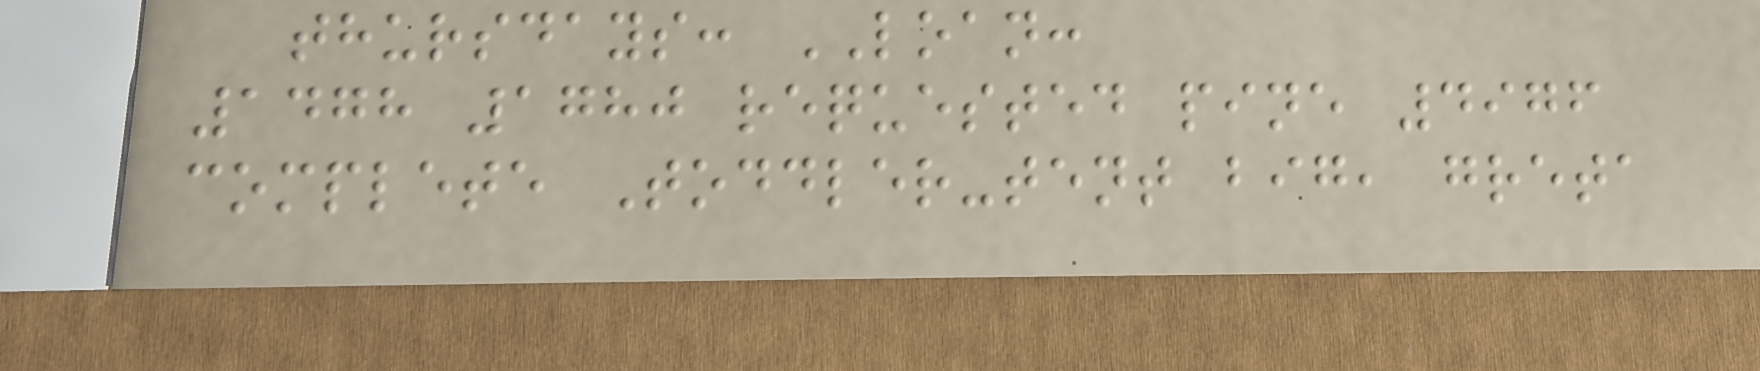thursdays: LOAN:
1478 1780 requested pine 4976
complete Toddler-tent big, greta
